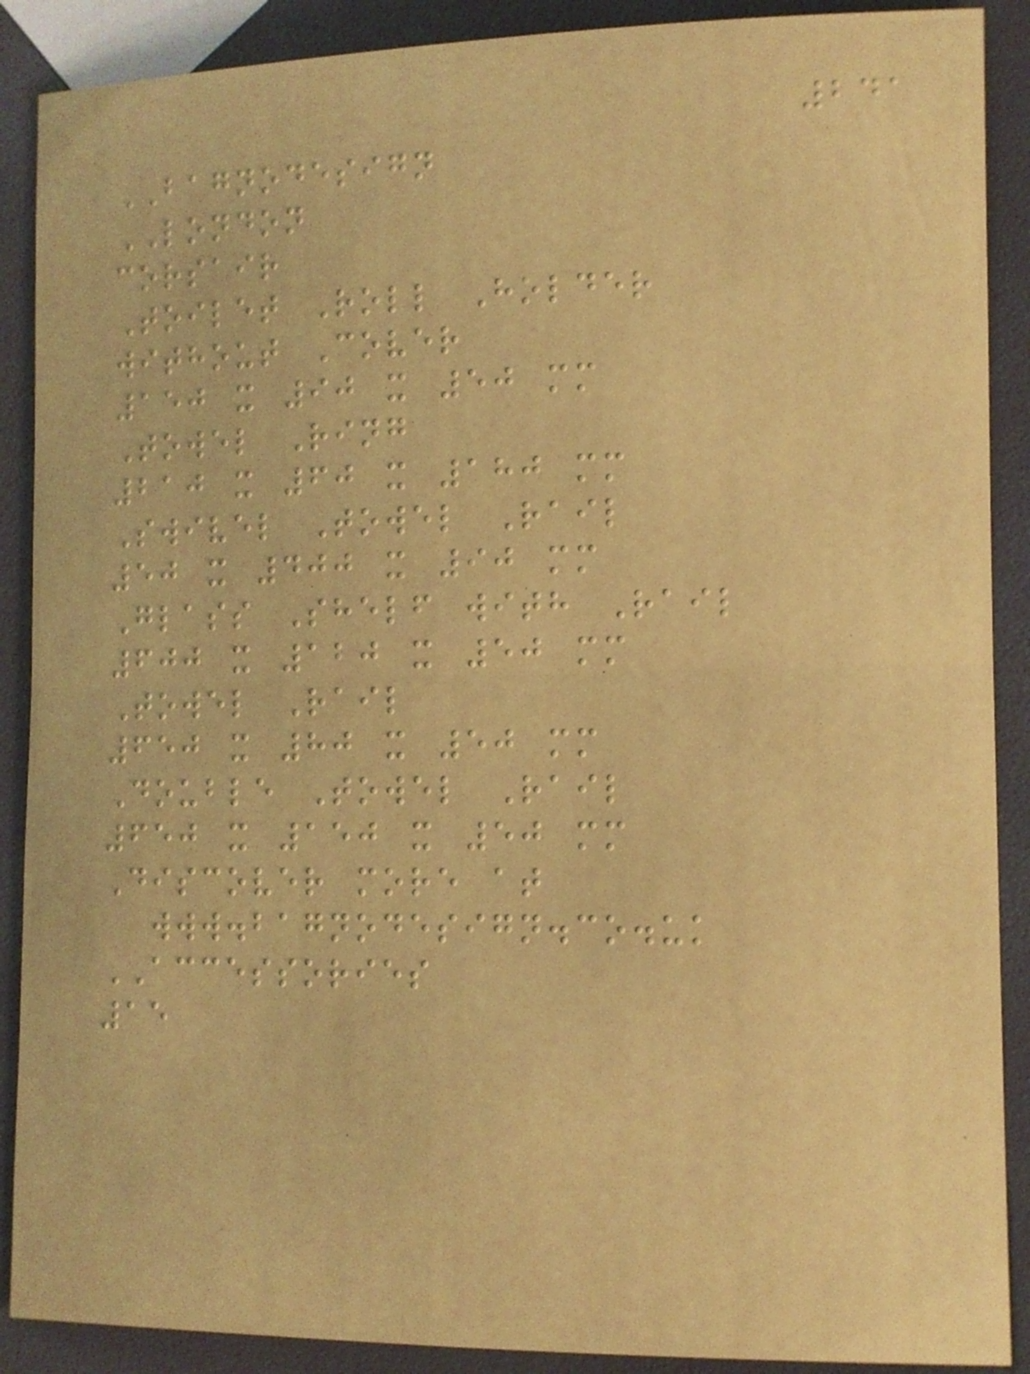241
BAGNODESIGN
LONDON
corsair
Toilet Roll Holder
without Cover
150 x 90 x 50 mm
Towel Ring
210 x 60 x 180 mm
Swivel Towel Rail
50 x 400 x 90 mm
Glass Shelf with Rail
600 x 120 x 50 mm
Towel Rail
650 x 80 x 50 mm
Double Towel Rail
650 x 150 x 50 mm
Discover more at
www.bagnodesign.co.uk
ACCESSORIES
15
